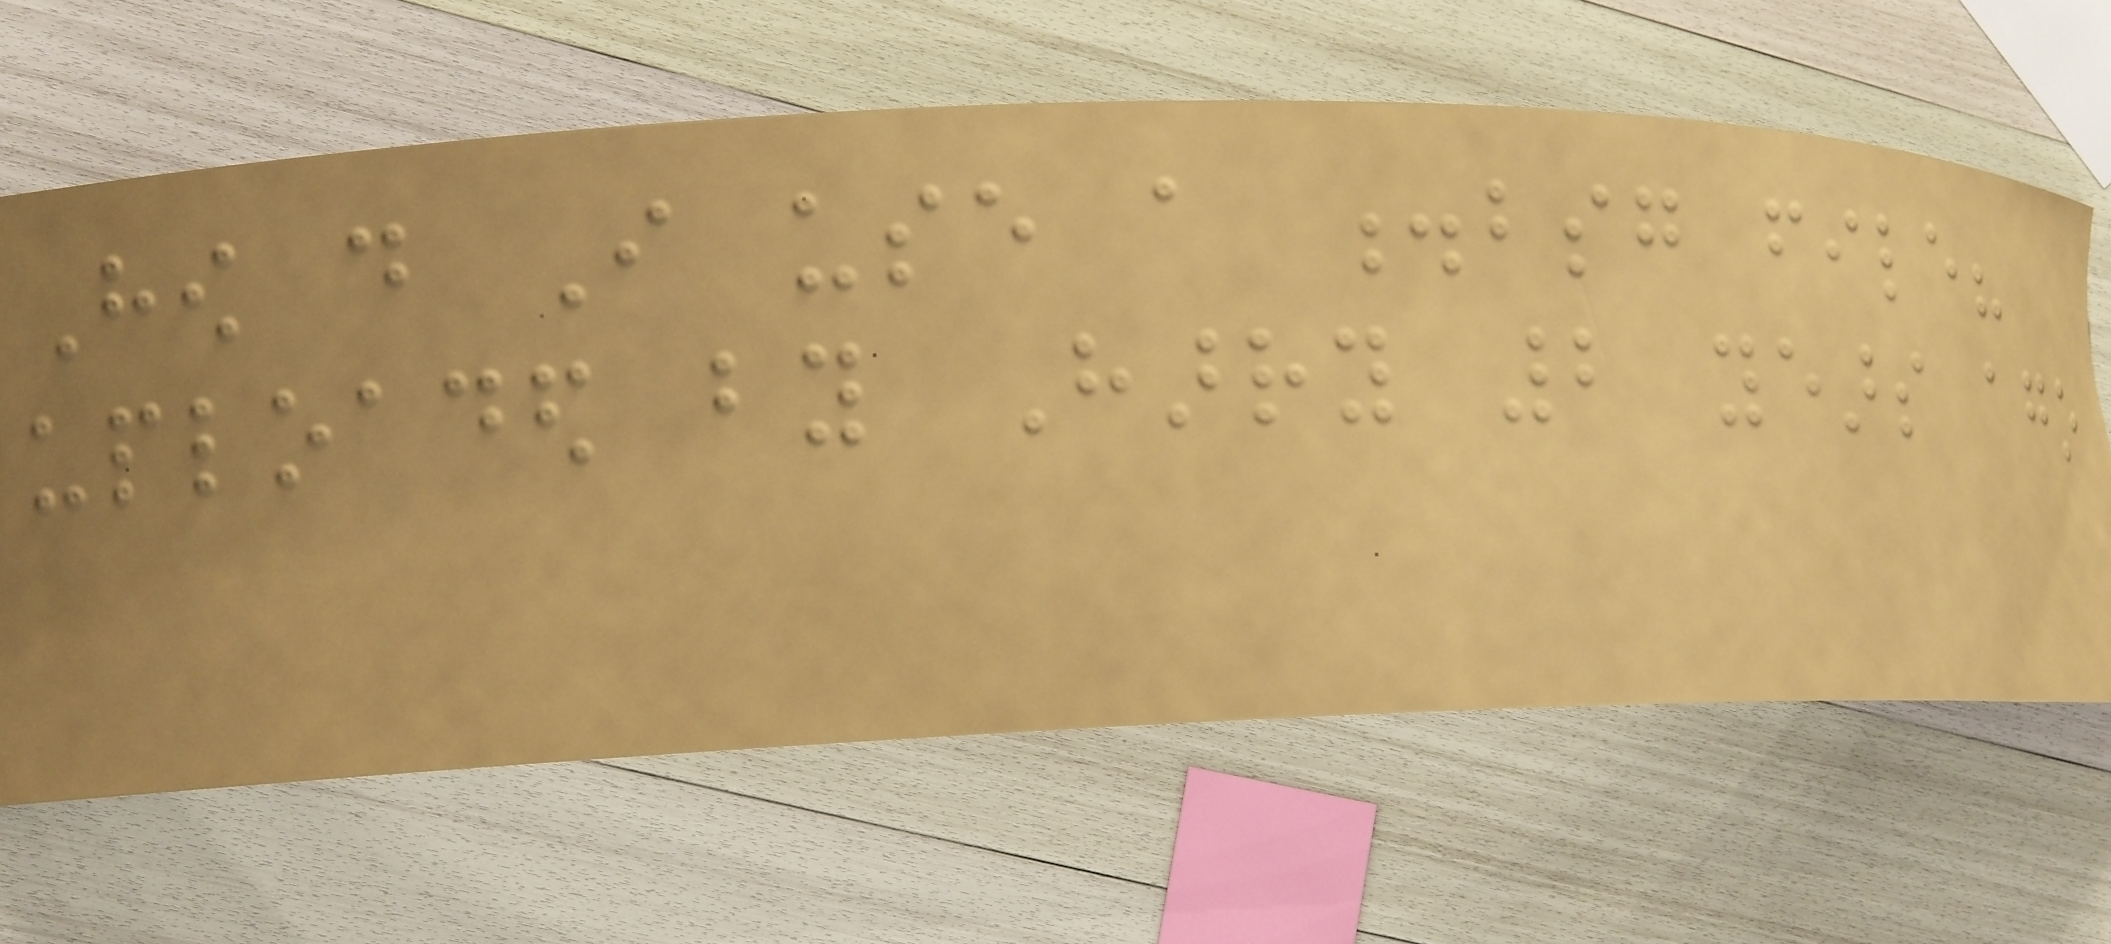How do I use a .bsg file?
uploaded by Harry 2 years ago
